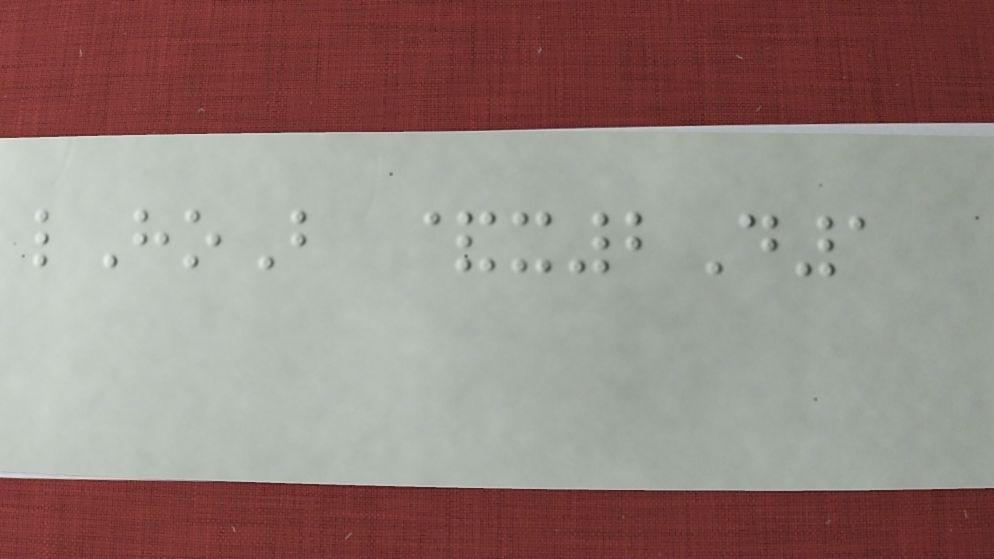lHoB &x2D1
